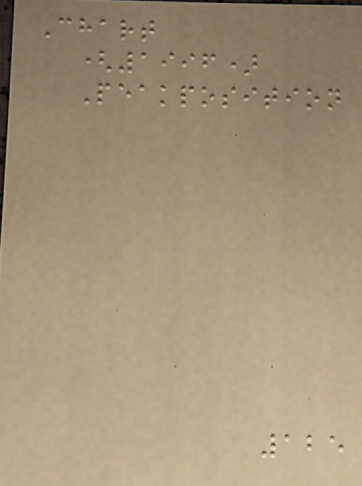Chart
(1996)
Peakposition
125
